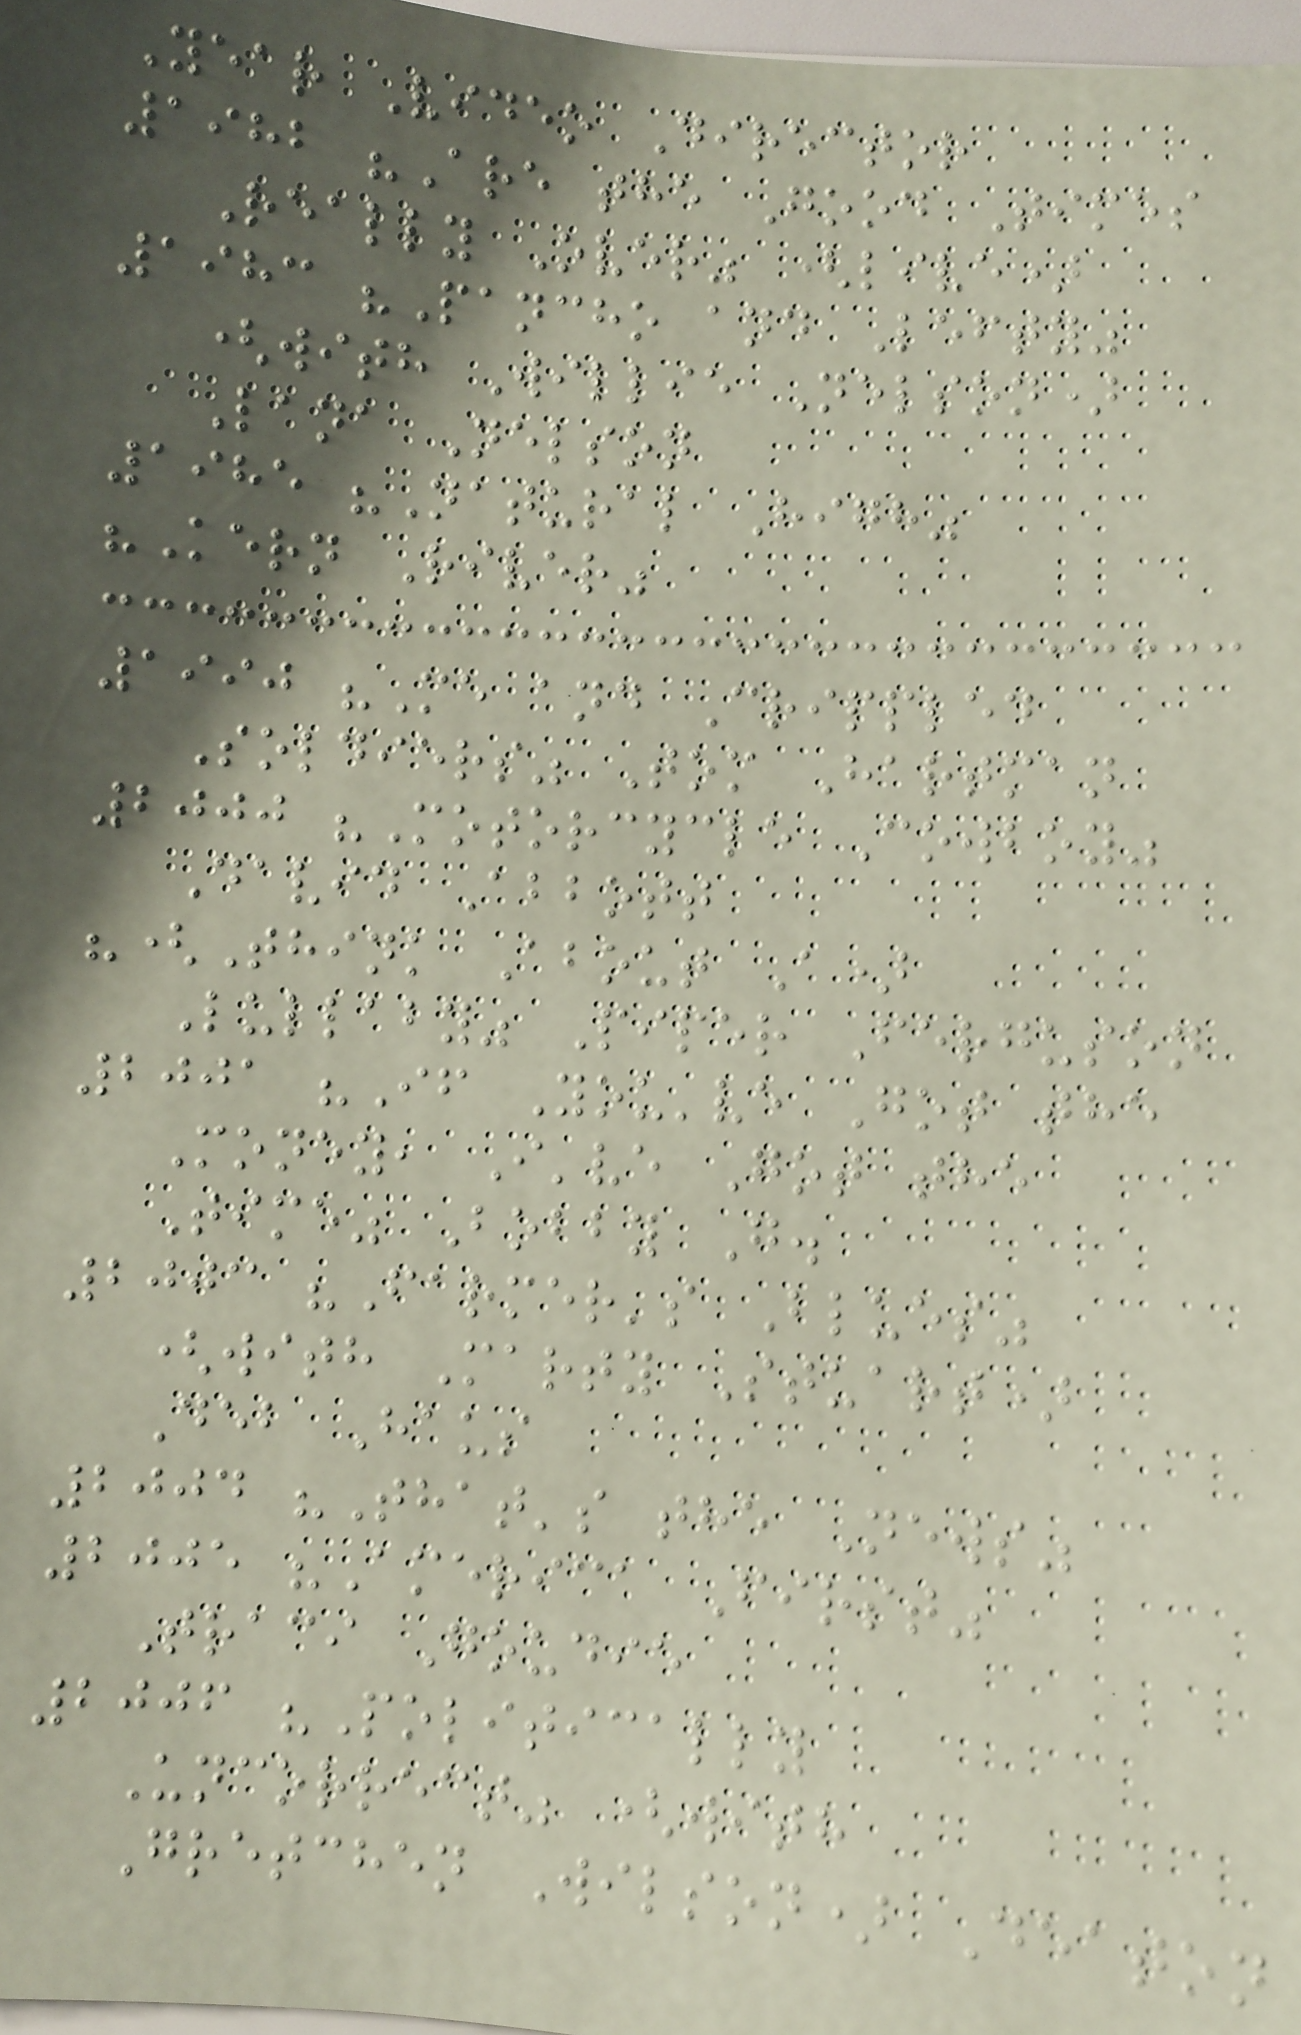Year Video Director
1982 "Are the Good Times
Really Over" (live)
1983 "Pancho and Lefty"
(with Willie Nelson)
Lana Nelson
1985 "Natural High"
"Kern River"
1990 "Me and Crippled
Soldiers" Tom Hartman
2000 "Motorcycle Cowboy"
David Abbott
"(Think About A)
Lullaby" Piper Ferguson
2001 "If You've Got the
Money, I've Got the
Time" Bobby G.
2003 "Farmer's Blues"
(with Marty Stuart)
Deb Haus
2004 "That's the News"
2005 "America First"
Traci Goudie
2006 "Politically
Uncorrect" (with
Gretchen Wilson) Deaton
